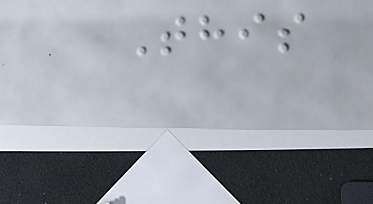This
